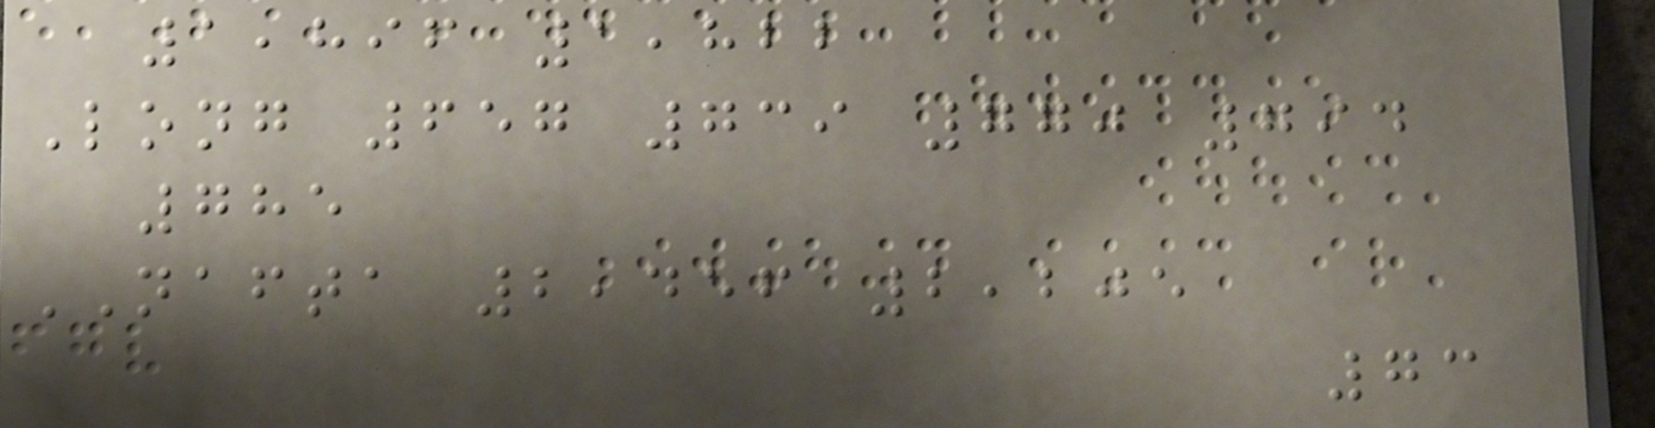1,896 1,822
Long 657 739 770 794
785
NAFTA 2,456 2,205
73
